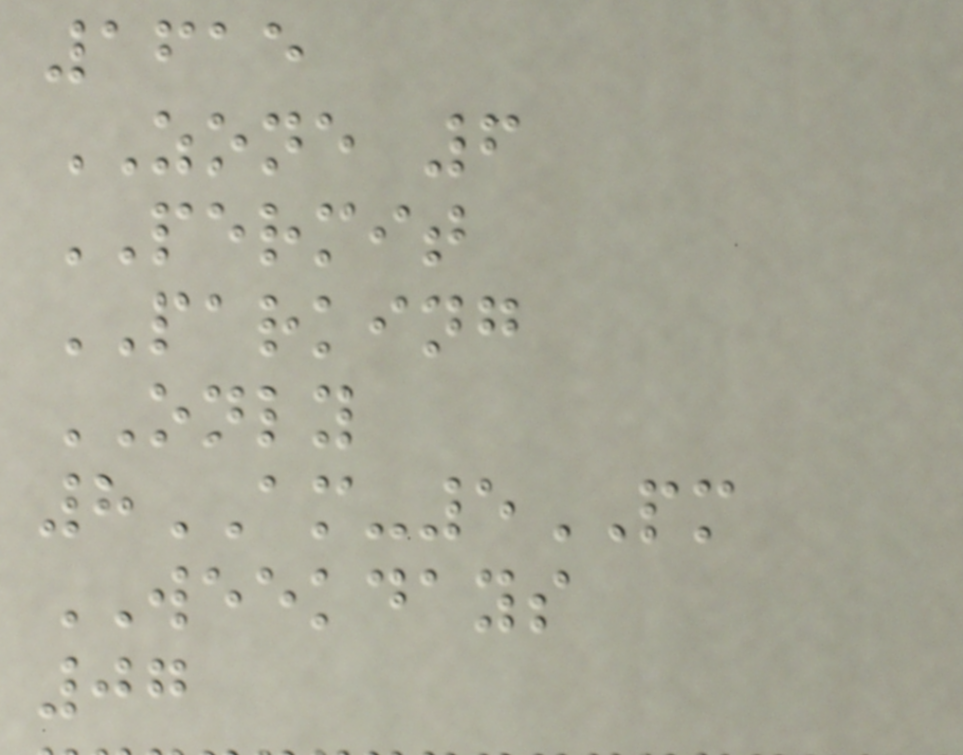1615
ZONE 6
PERMIT
PARKING
ONLY
8AM-5PM
WEEKDAYS
07
